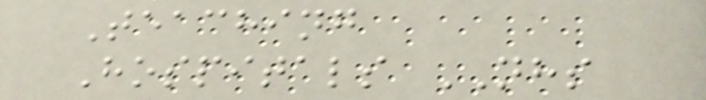Teaching
Hospitals NHS
